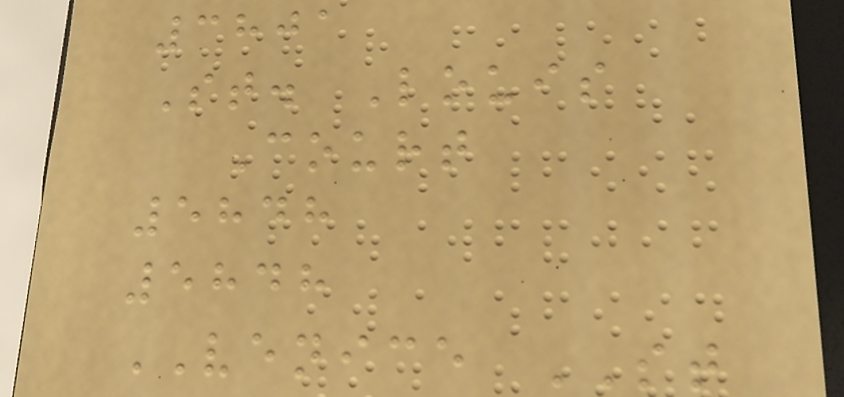3801
St. Louis
Court
5848
5848
VENICE ST
